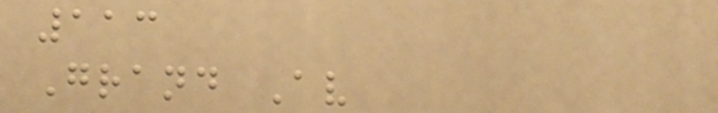113
Grand Av
